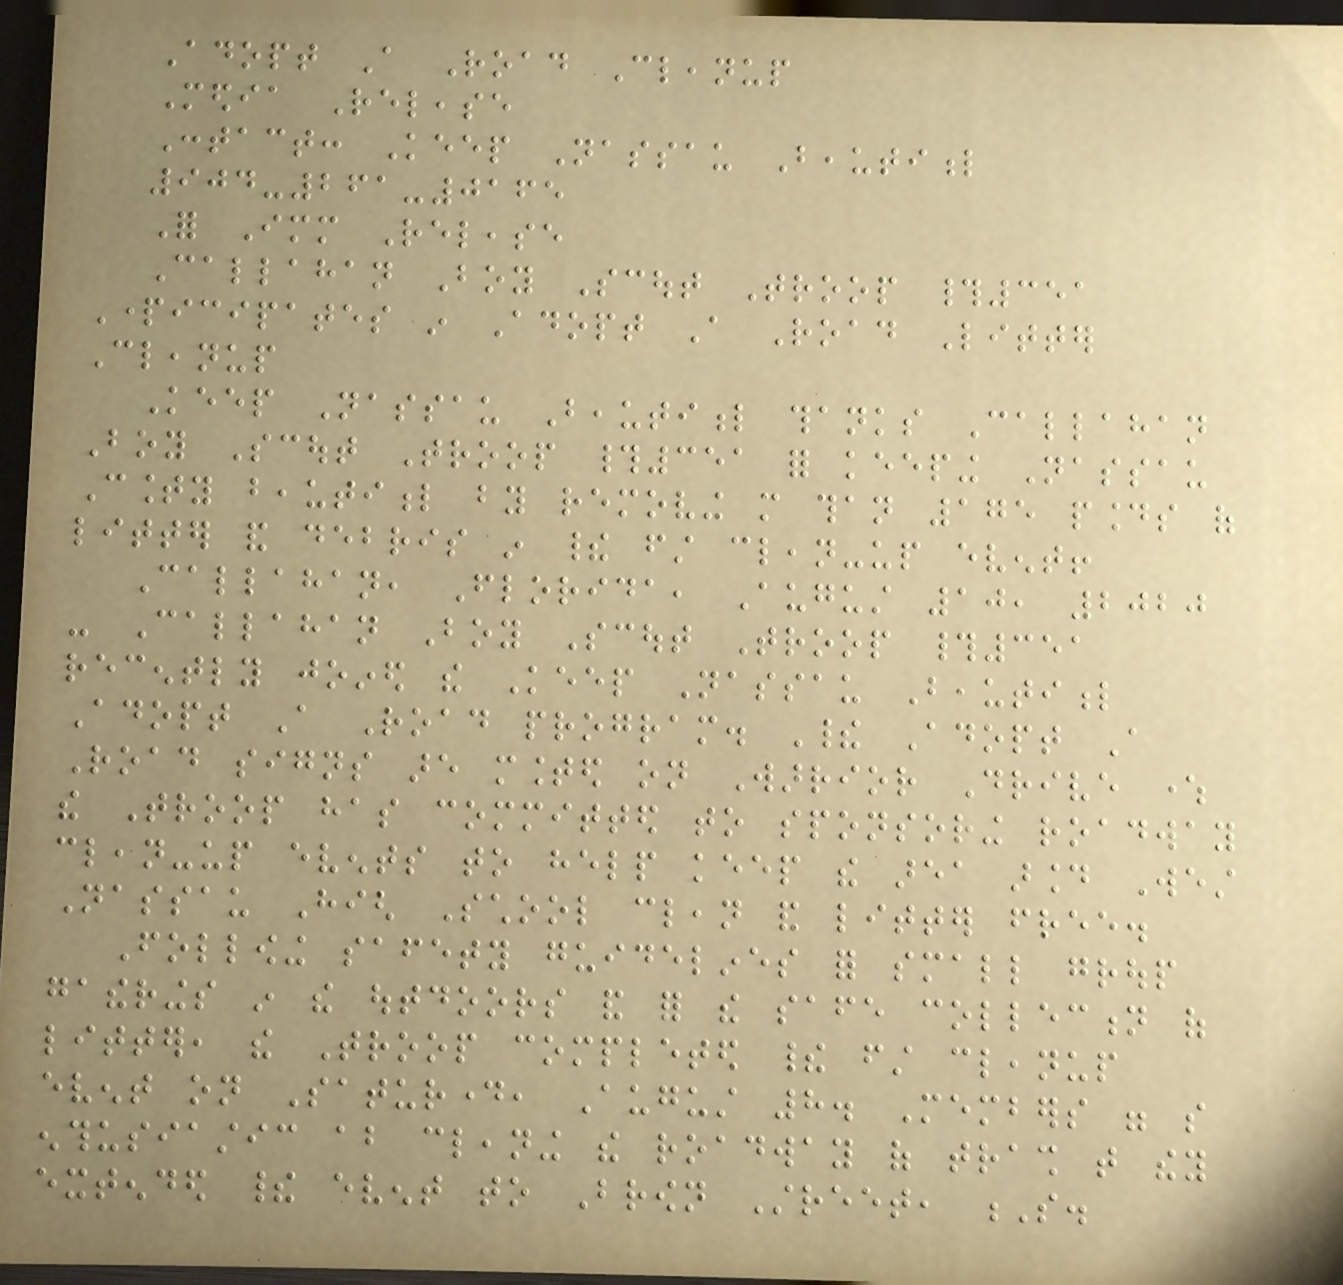Adopt A Road Cleanup
Media Release
Contact: Keep Nassau Beautiful
904-261-0165
For Immediate Release
Callahan Boy Scout Troop #351
Participates in Adopt A Road Litter
Cleanup
Keep Nassau Beautiful thanks Callahan
Boy Scout Troop #351 for keeping Nassau
County beautiful by removing more than 175 pounds of
litter and debris in their first clean-up event!
Callahan, Florida, August 10, 2020
- Callahan Boy Scout Troop #351
recently joined the Keep Nassau Beautiful
Adopt A Road program. Their Adopt A
Road signs are mounted on Warrior Drive where
the Troop has committed to sponsoring roadway
clean-up events to help keep the area around West
Nassau High School clean and litter free.
Following safety guidelines for small group
gatherings in the outdoors and for the safe collection of
litter, the Troop completed their first cleanup
event on Saturday, August 8. Members were so
enthusiastic about cleaning the roadway of trash that they
extended their event to Brown Street, S.
